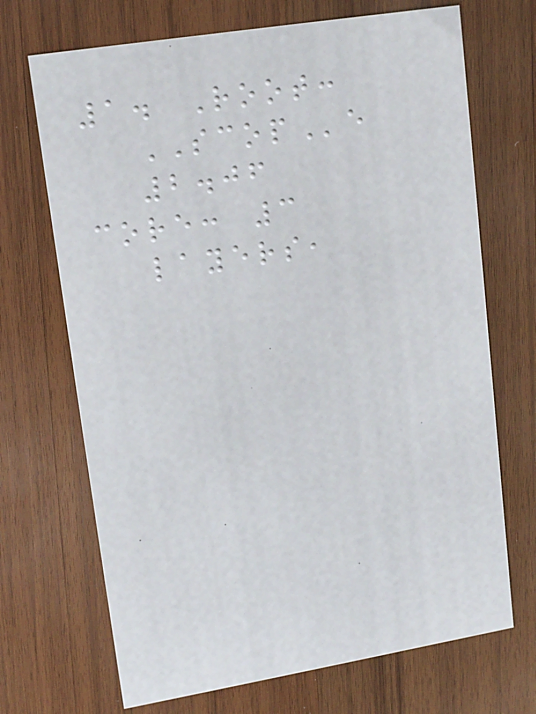1. Root:
SCOPe
2.06
core: 3
layers,
